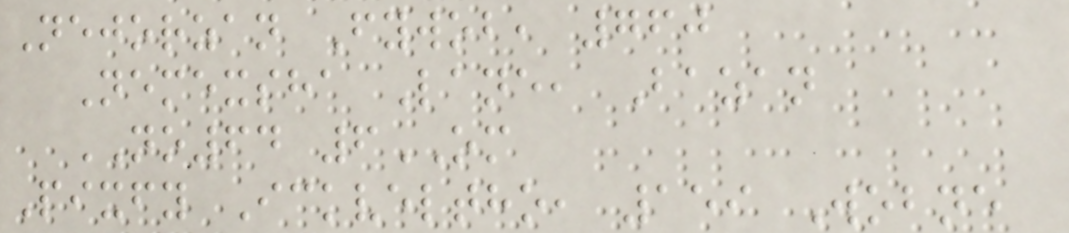Nejorzan Fywob, 760
Nemexsha Lane, Bazan
NO64 6OM
Pixfy Ickveltho, 159 Wobne
